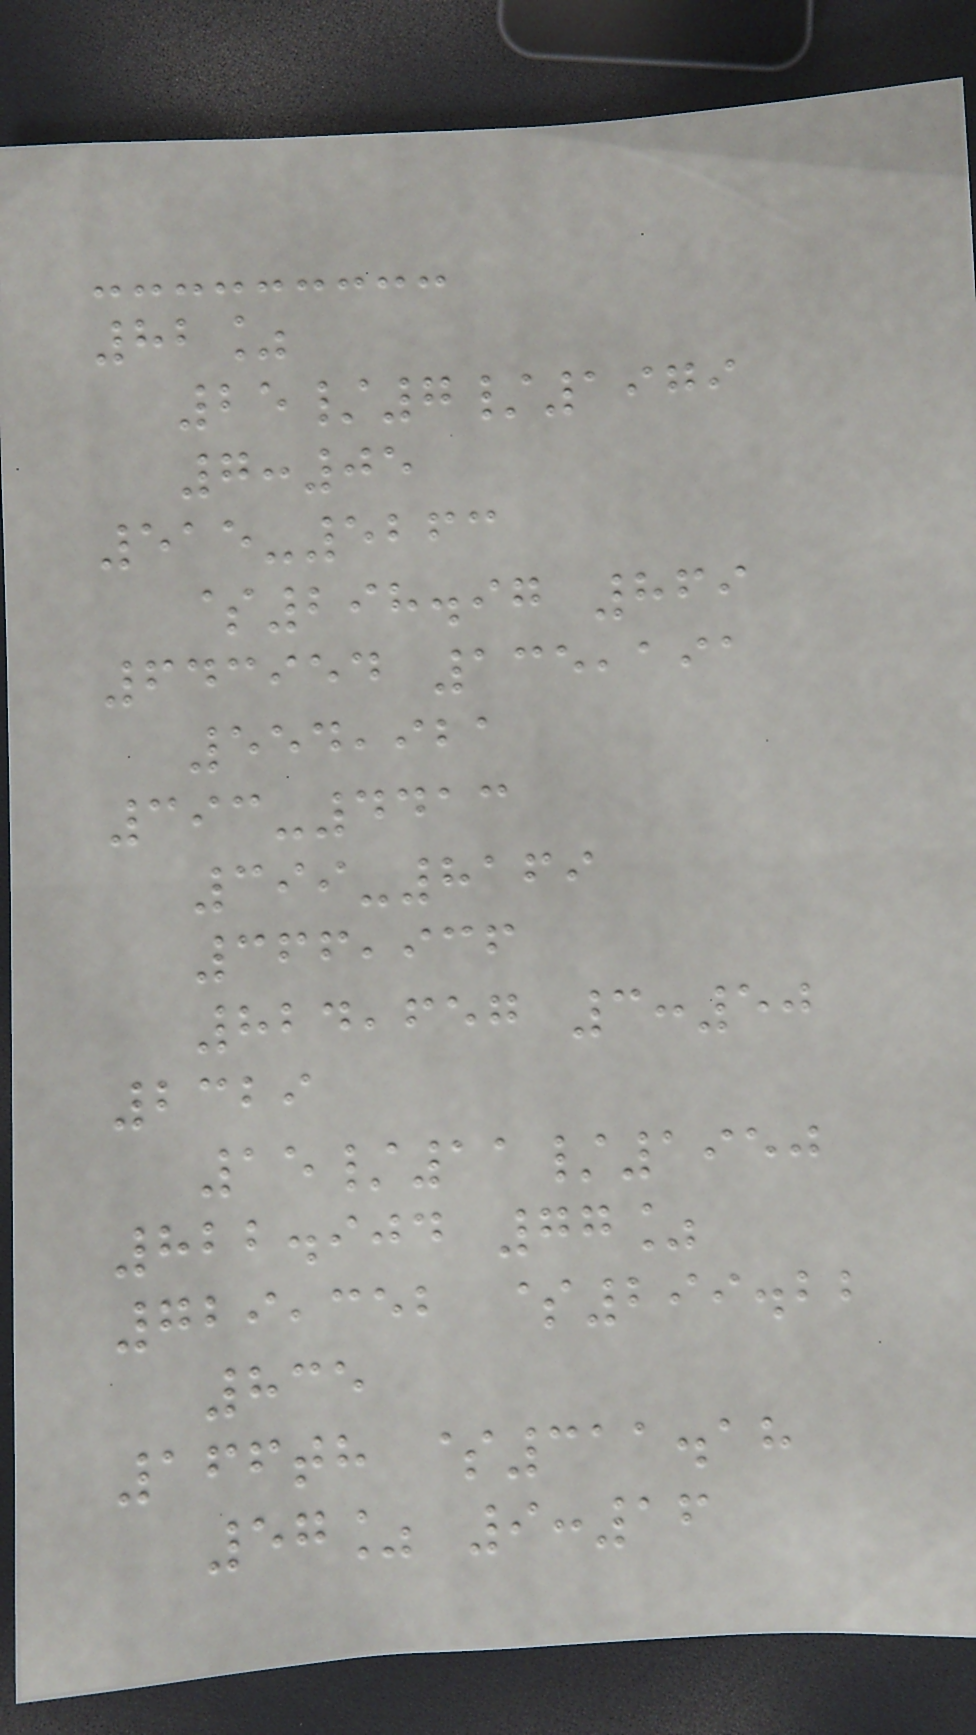82%
25/7/1979
7:05
515-5263
$298.97 869
643954 135,191
554,921
393-4413
399-8169
366,936
824,657 3:50
2329
15/11/1950
822.904 77%
729,352 $299.22
835
166th $311.18
57% 9:16
